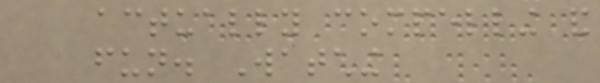actually compelling and
fun. Watching
